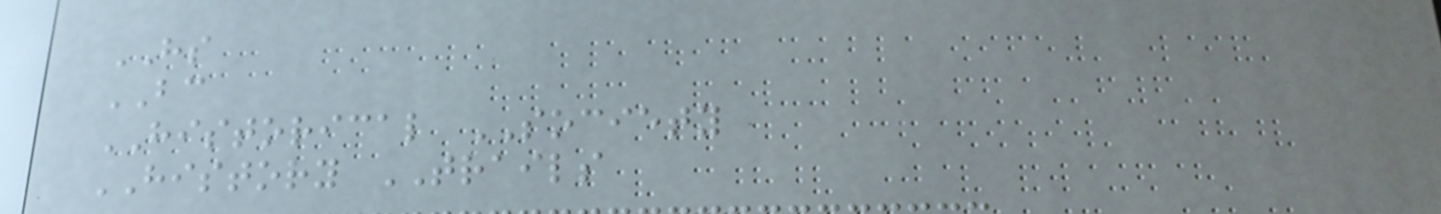HS
BC
HISTORICAL SOCIETY
HISTORY TRAILS
